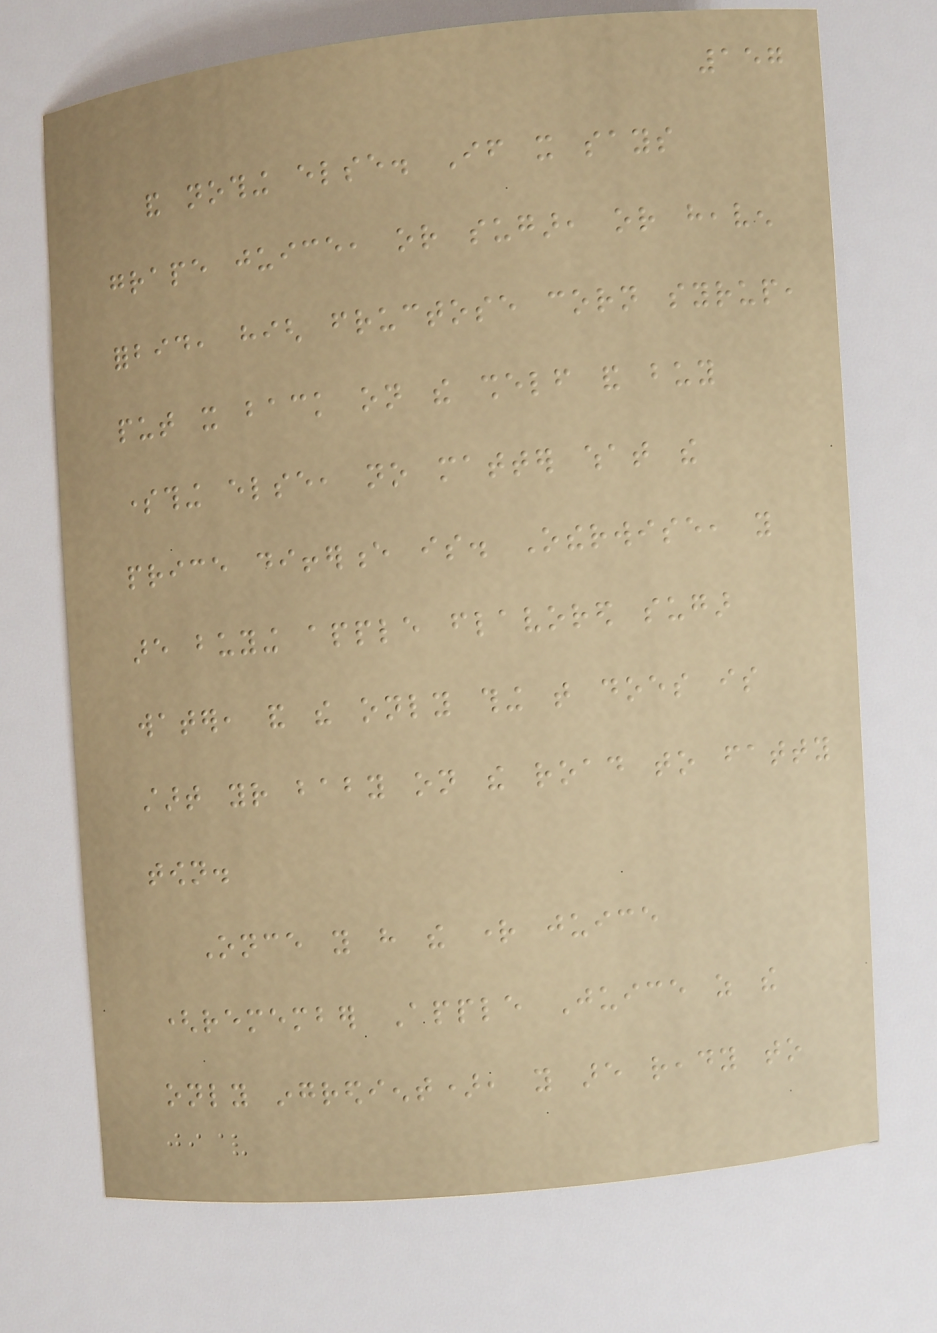157
and nothing else. If it says
grape juice, or sugar, or heaven
forbid, high fructose corn syrup,
put it back on the shelf and buy
something else, no matter what the
price difference is. Otherwise, you
are buying apple flavored sugar
water, and the only thing that does is
start your baby on the road to fatty
town.
Once you have the right juice
(remember Apple Juice as the
only ingredient), you are ready to
